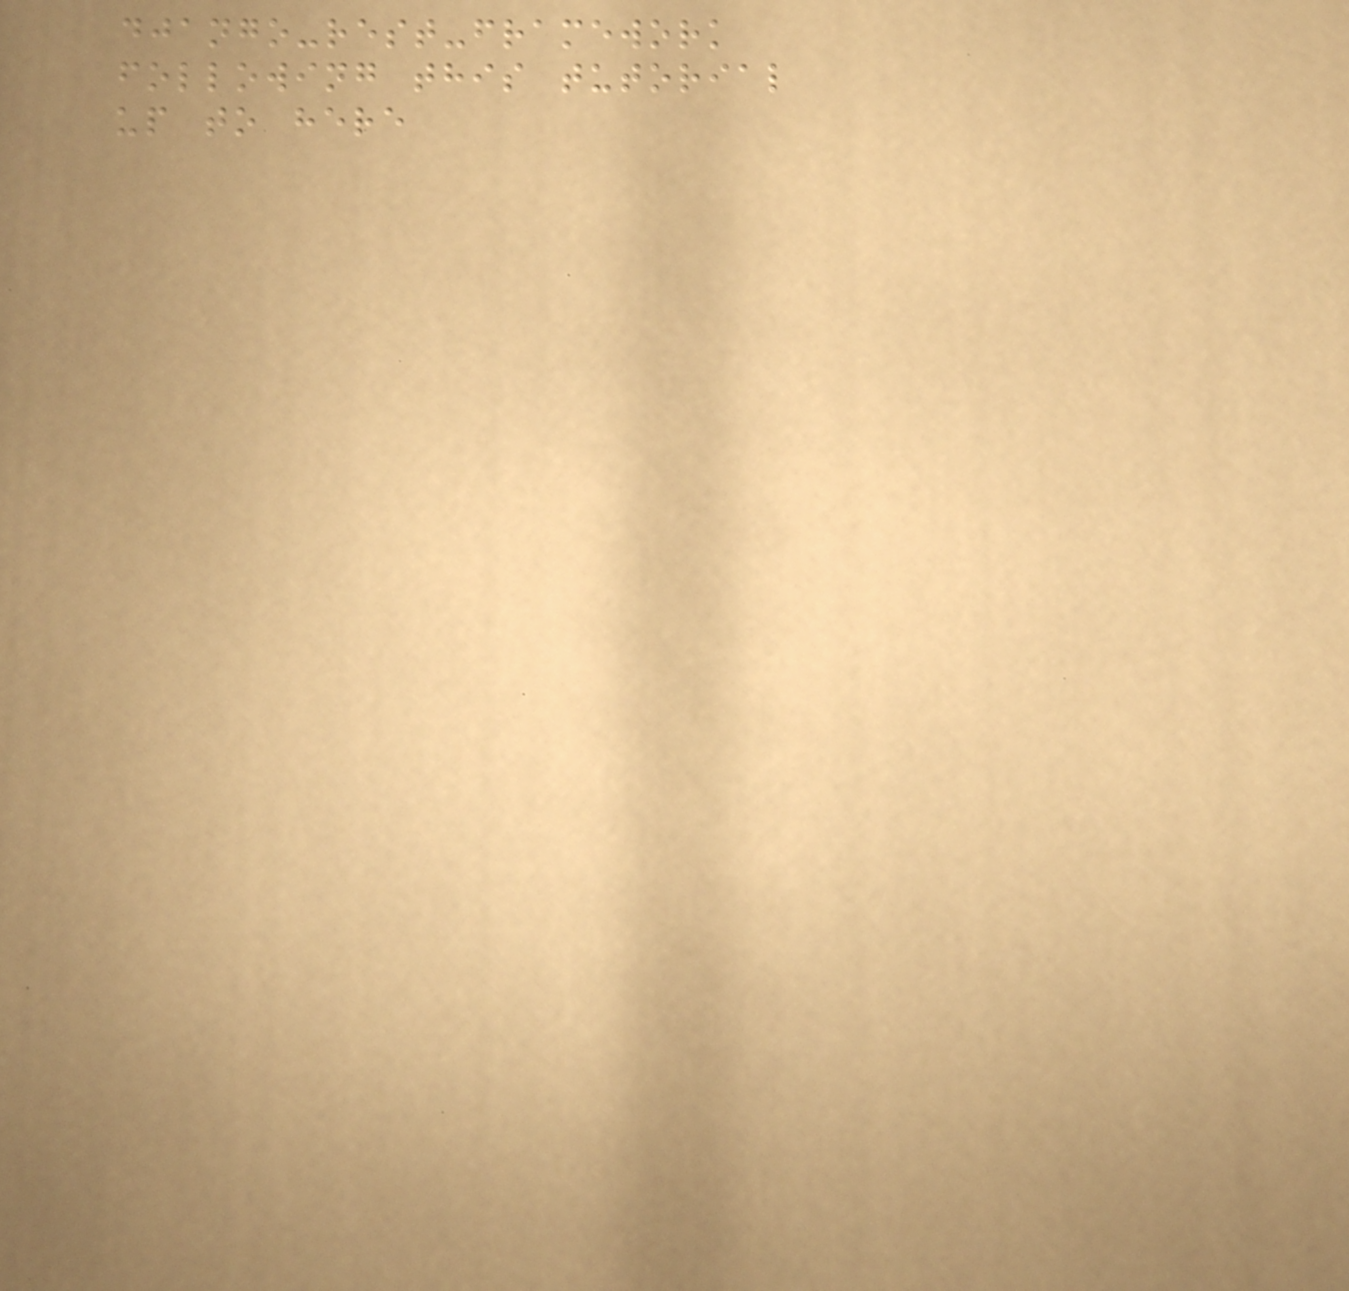django-rest-framework
following this tutorial
up to here
